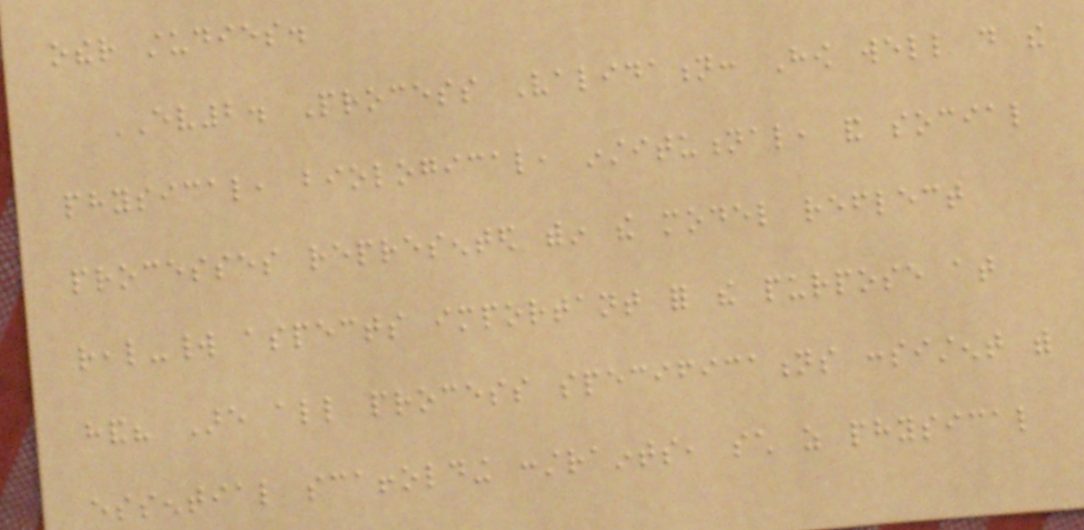other studies.
EV2. Process Validation: How well do the
physical, biological, institutional, and social
processes represented within the model reflect
real-world aspects important for the purpose at
hand? Are all process specifications consistent with
essential scaffolding constraints, such as physical
